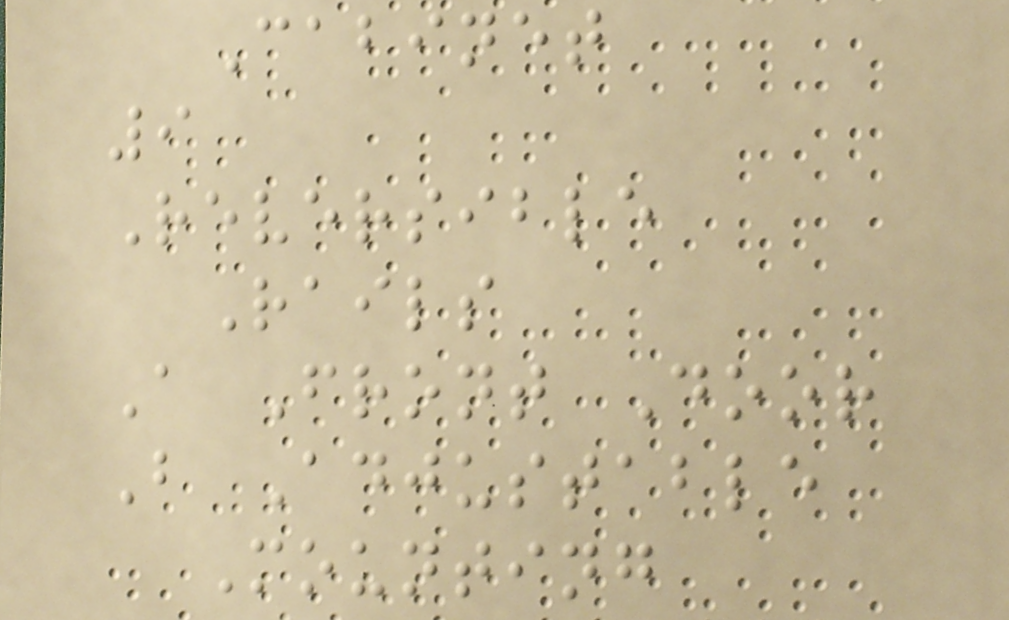Cabinet
9
Reversible
Rails
A Front Door
B Adjustable
Mounting
